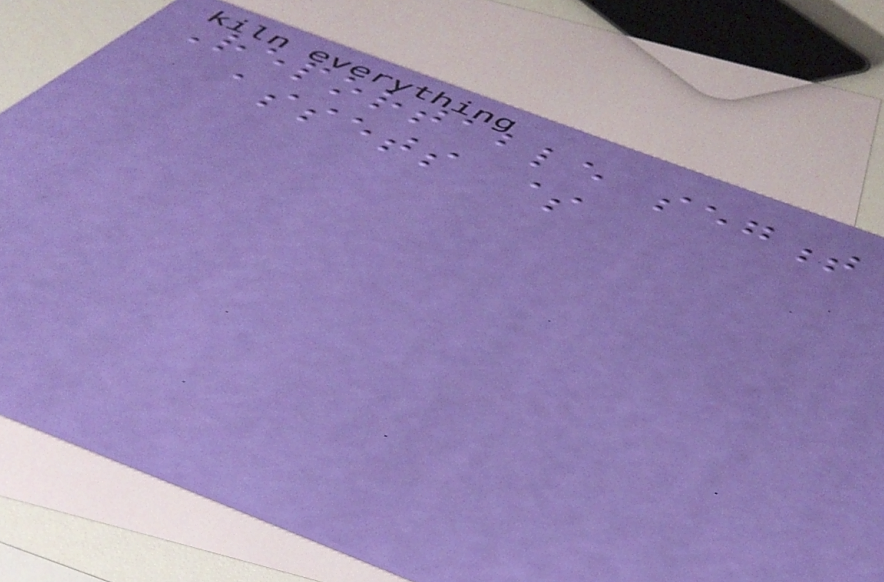Reportable segment
assets $
